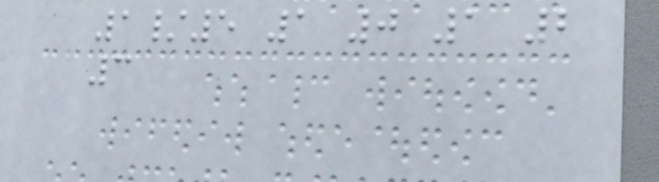1/5 1 0 1 2
3
